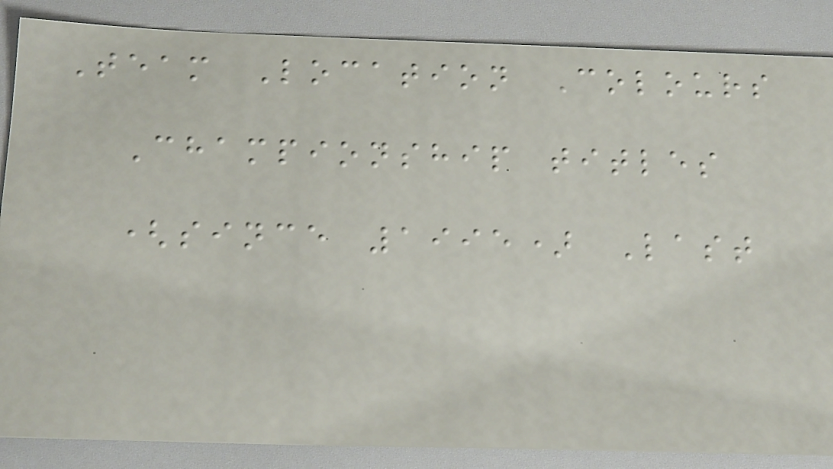Team Location Colours
Championship titles
(since 1995) Last
